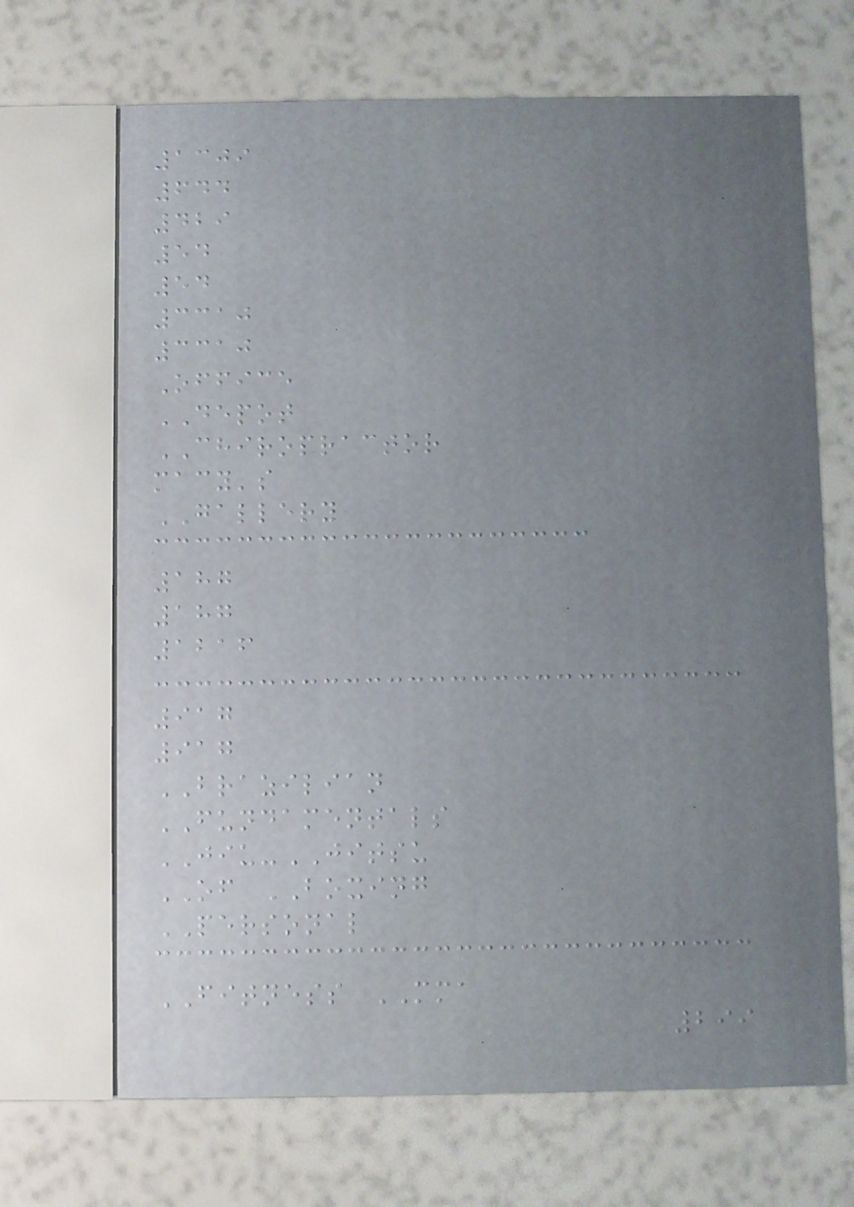1309
644
429
54
54
3310
3310
Office
DEPOT
CHIROPRACTOR
macy's
GALLERY
187
187
1216
917
917
BRAZILIAN
FUNDAMENTALS
JIU-JITSU
OF BOXING
PERSONAL
FITNESS MMA
299
